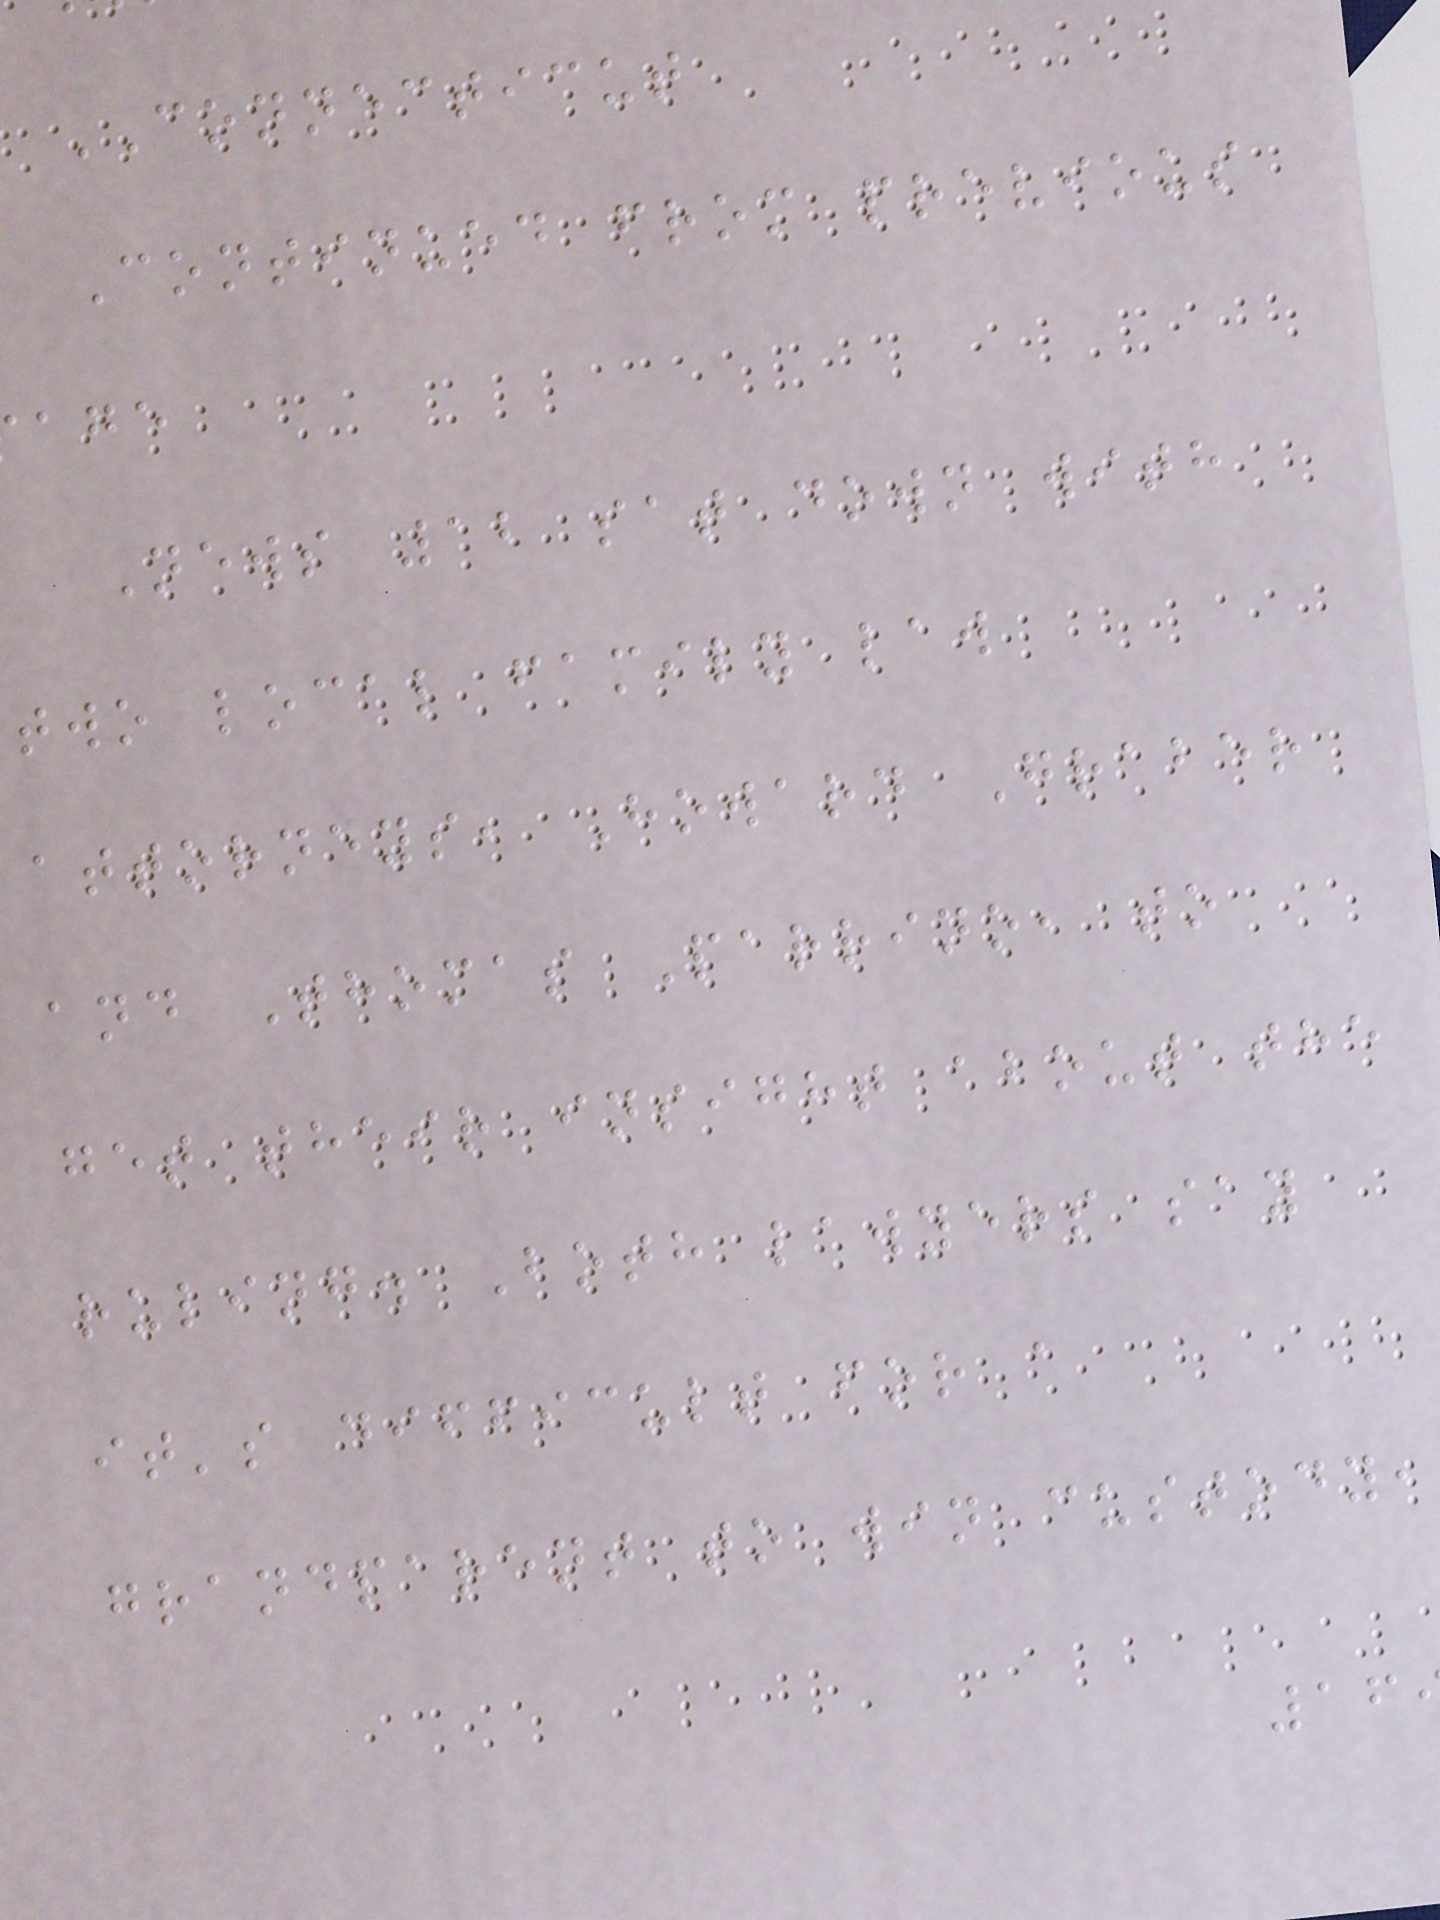CONNECTICUT
Continued from previous
News 12 sat down with
two local family law
attorneys, Howard Graber
and Thomas Parrino, to
get their insight about the
ruling. Both lawyers say
it's difficult for a
grandparent to win custody,
